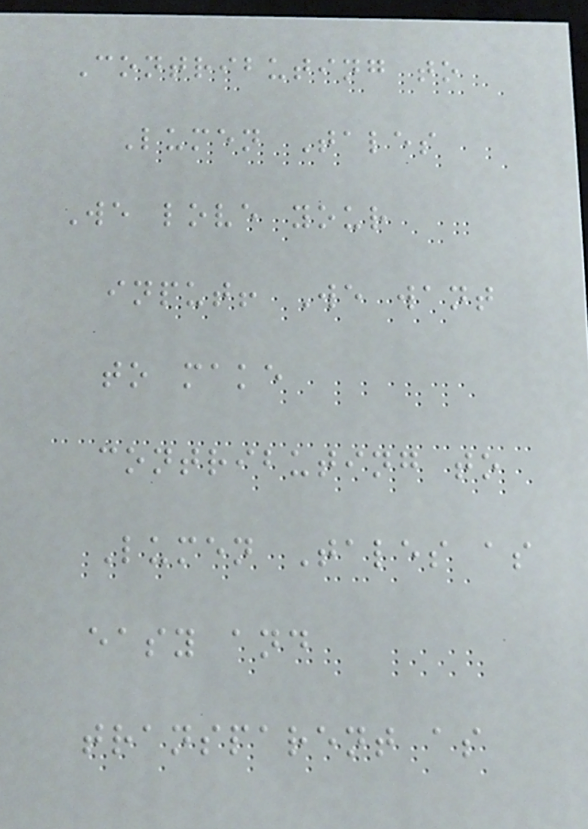Contributing to
Lumen Tales
We love your
input! We want
to make
contributing to
Lumen Tales as
easy and
transparent as
